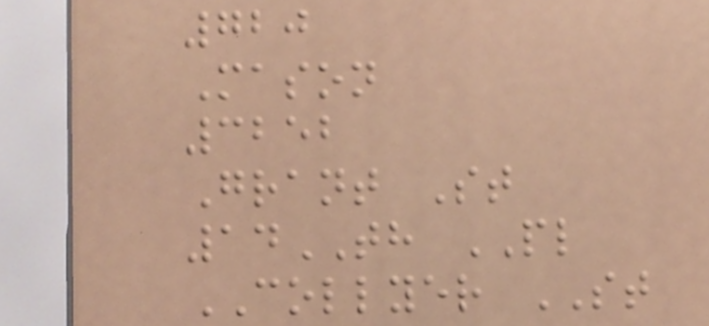720
Mason
3252
Grant St
14TH PL
COLLYER ST
